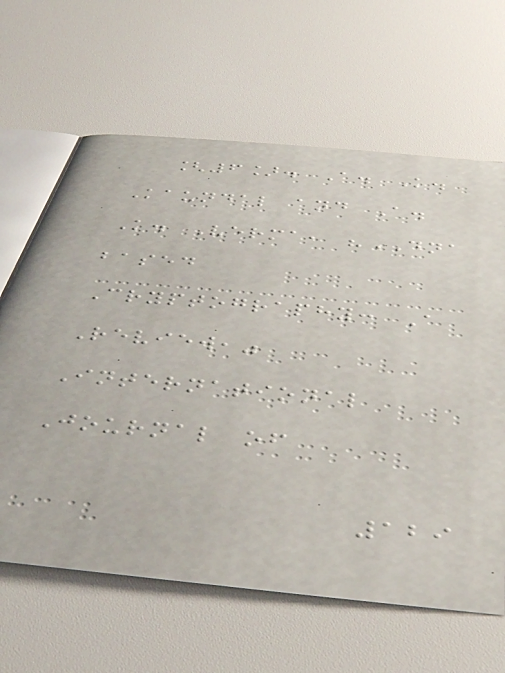[6]. A. K.
Kaundal and A.
K. Verma, "DNA
based
Cryptography: A
Review,"
International
Journal of
129
